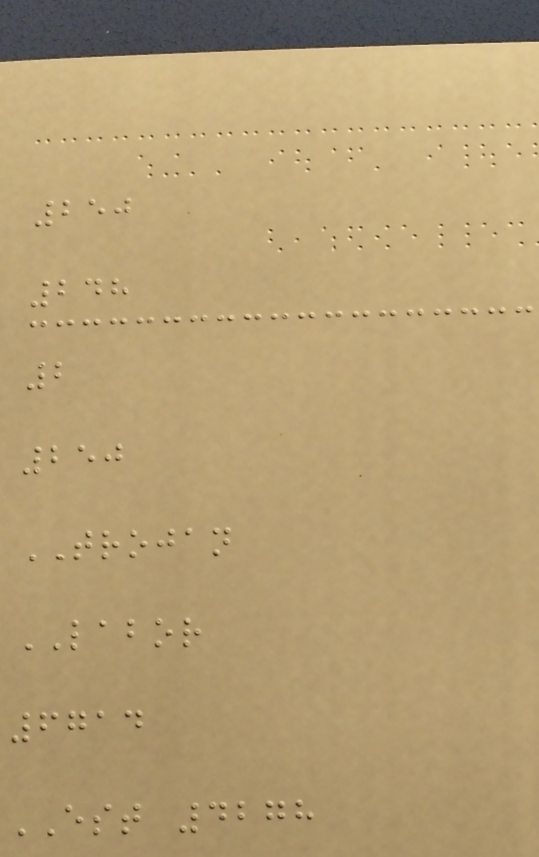250
248
2
250
TROJAN
LABOR
6714
EST 4278
